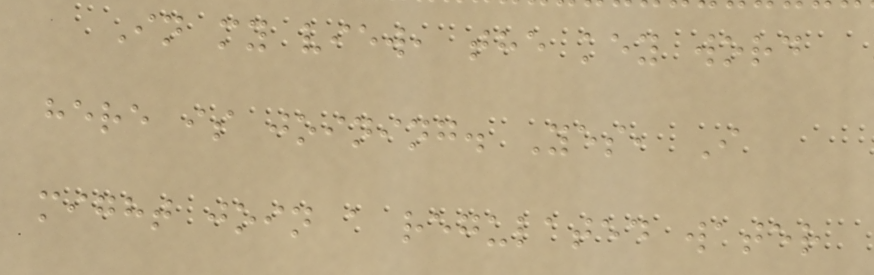In my view, the key word
here is joining. Yes, I
might join a regulated water
